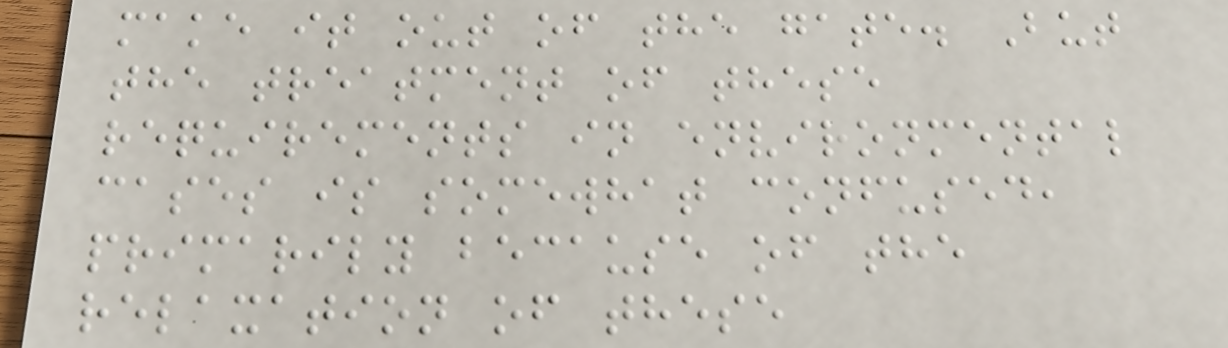make it out of the gate. But
the treatment of these
requirements in environmental
cases is somewhat confused,
primarily because of the
relaxation of these
